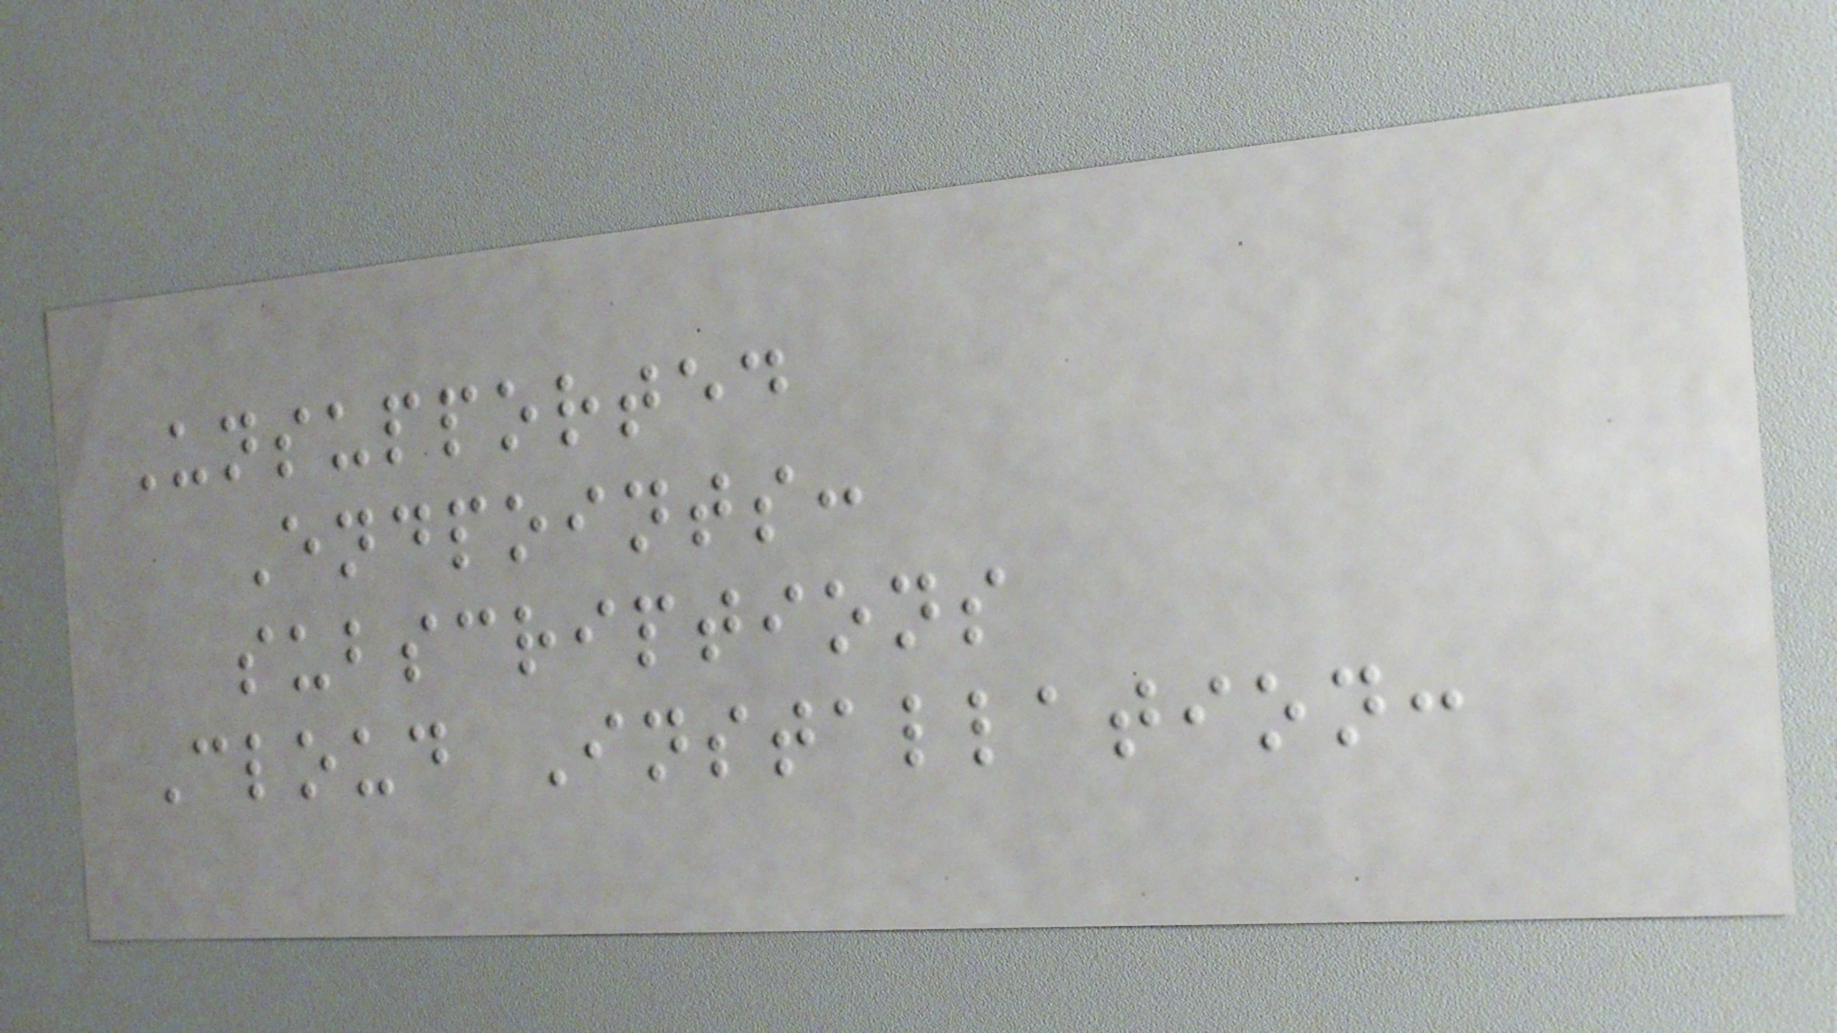Unsupported
Endpoints:
subscriptions
Cloud Installation:
